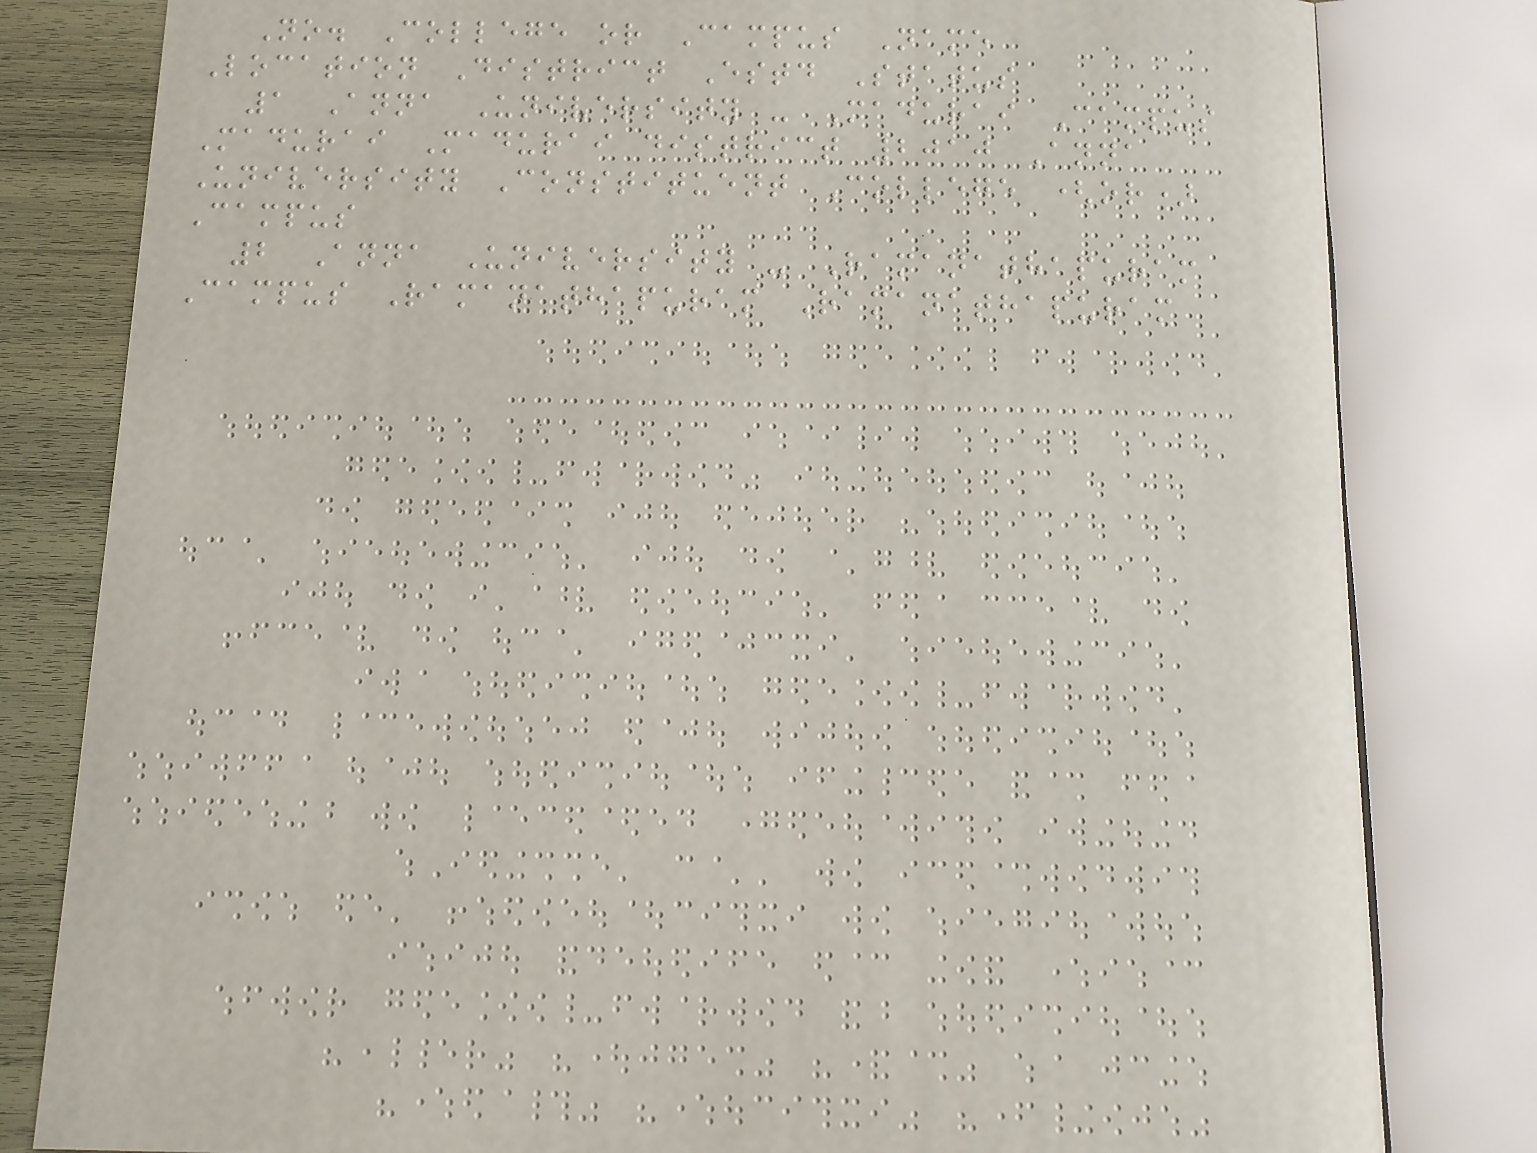No. College or Campus Name
Location District Estd Status
1 Anna University - Madurai Campus
Madurai Madurai district 2010 Anna
University Constituent College (or)
Campus
2 Anna University - Ramanathapuram
Campus Ramanathapuram Ramanathapuram
